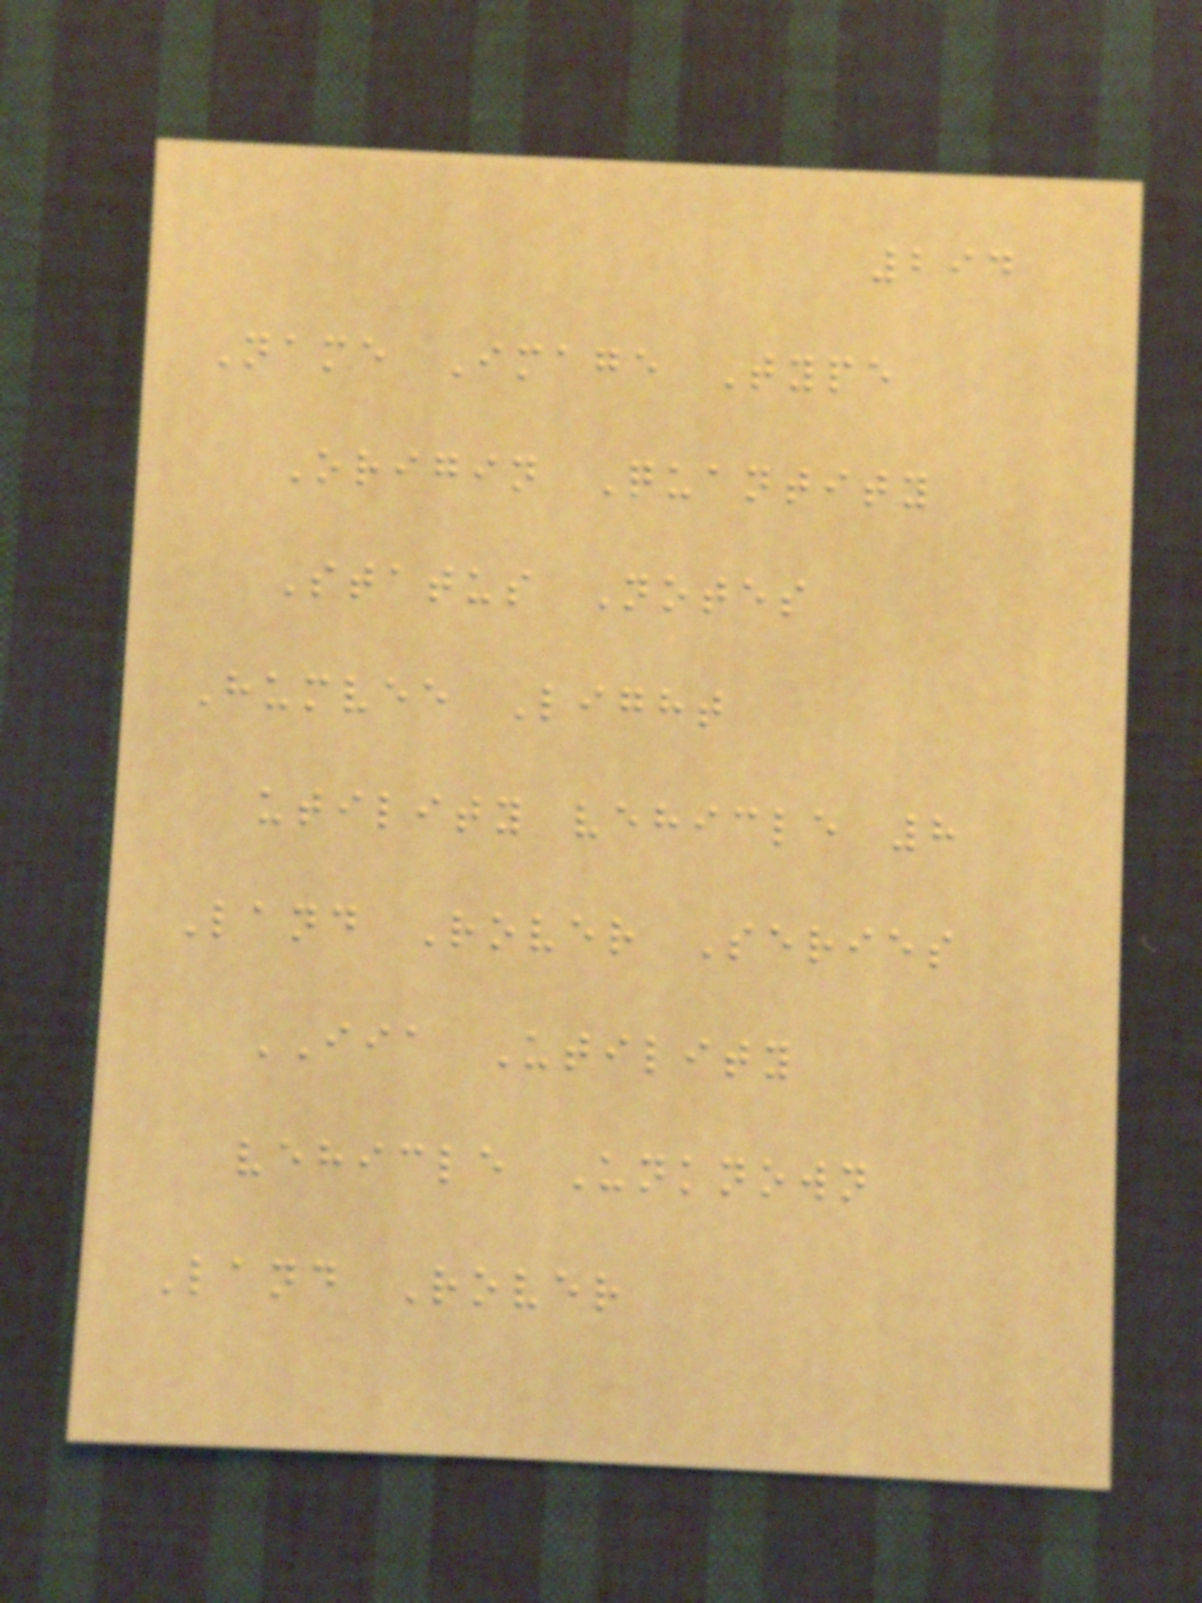294
Name Image Type
Origin Quantity
Status Notes
Humvee Light
utility vehicle 8
Land Rover Series
IIA Utility
vehicle Unknown
Land Rover
